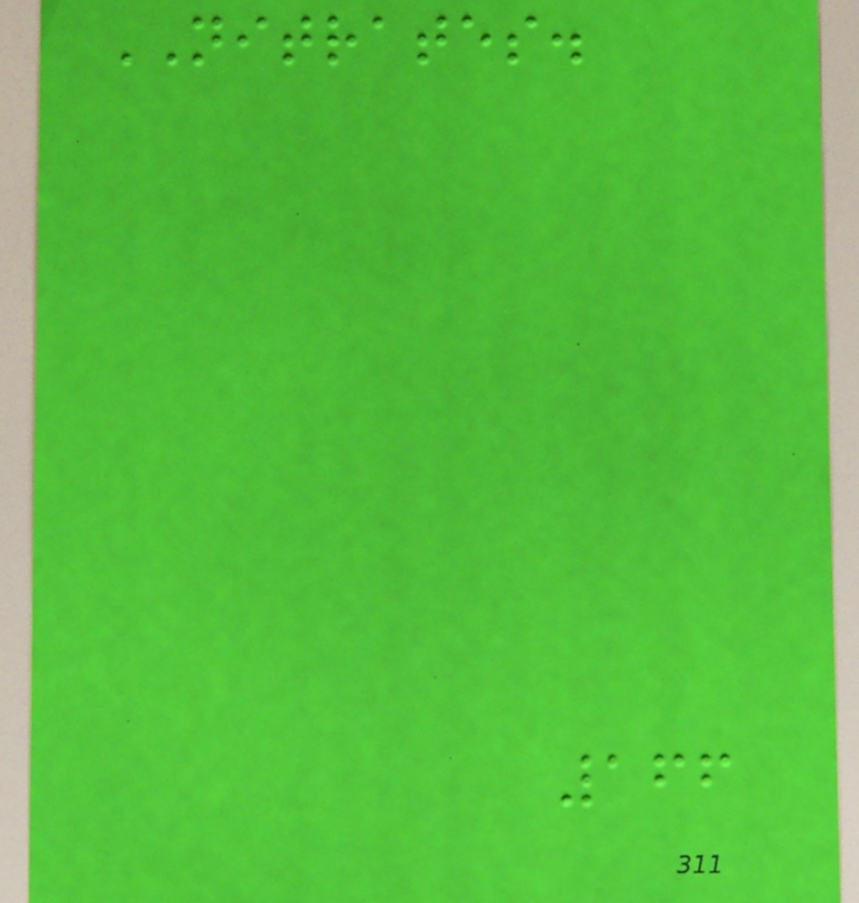NITRATES.
166
